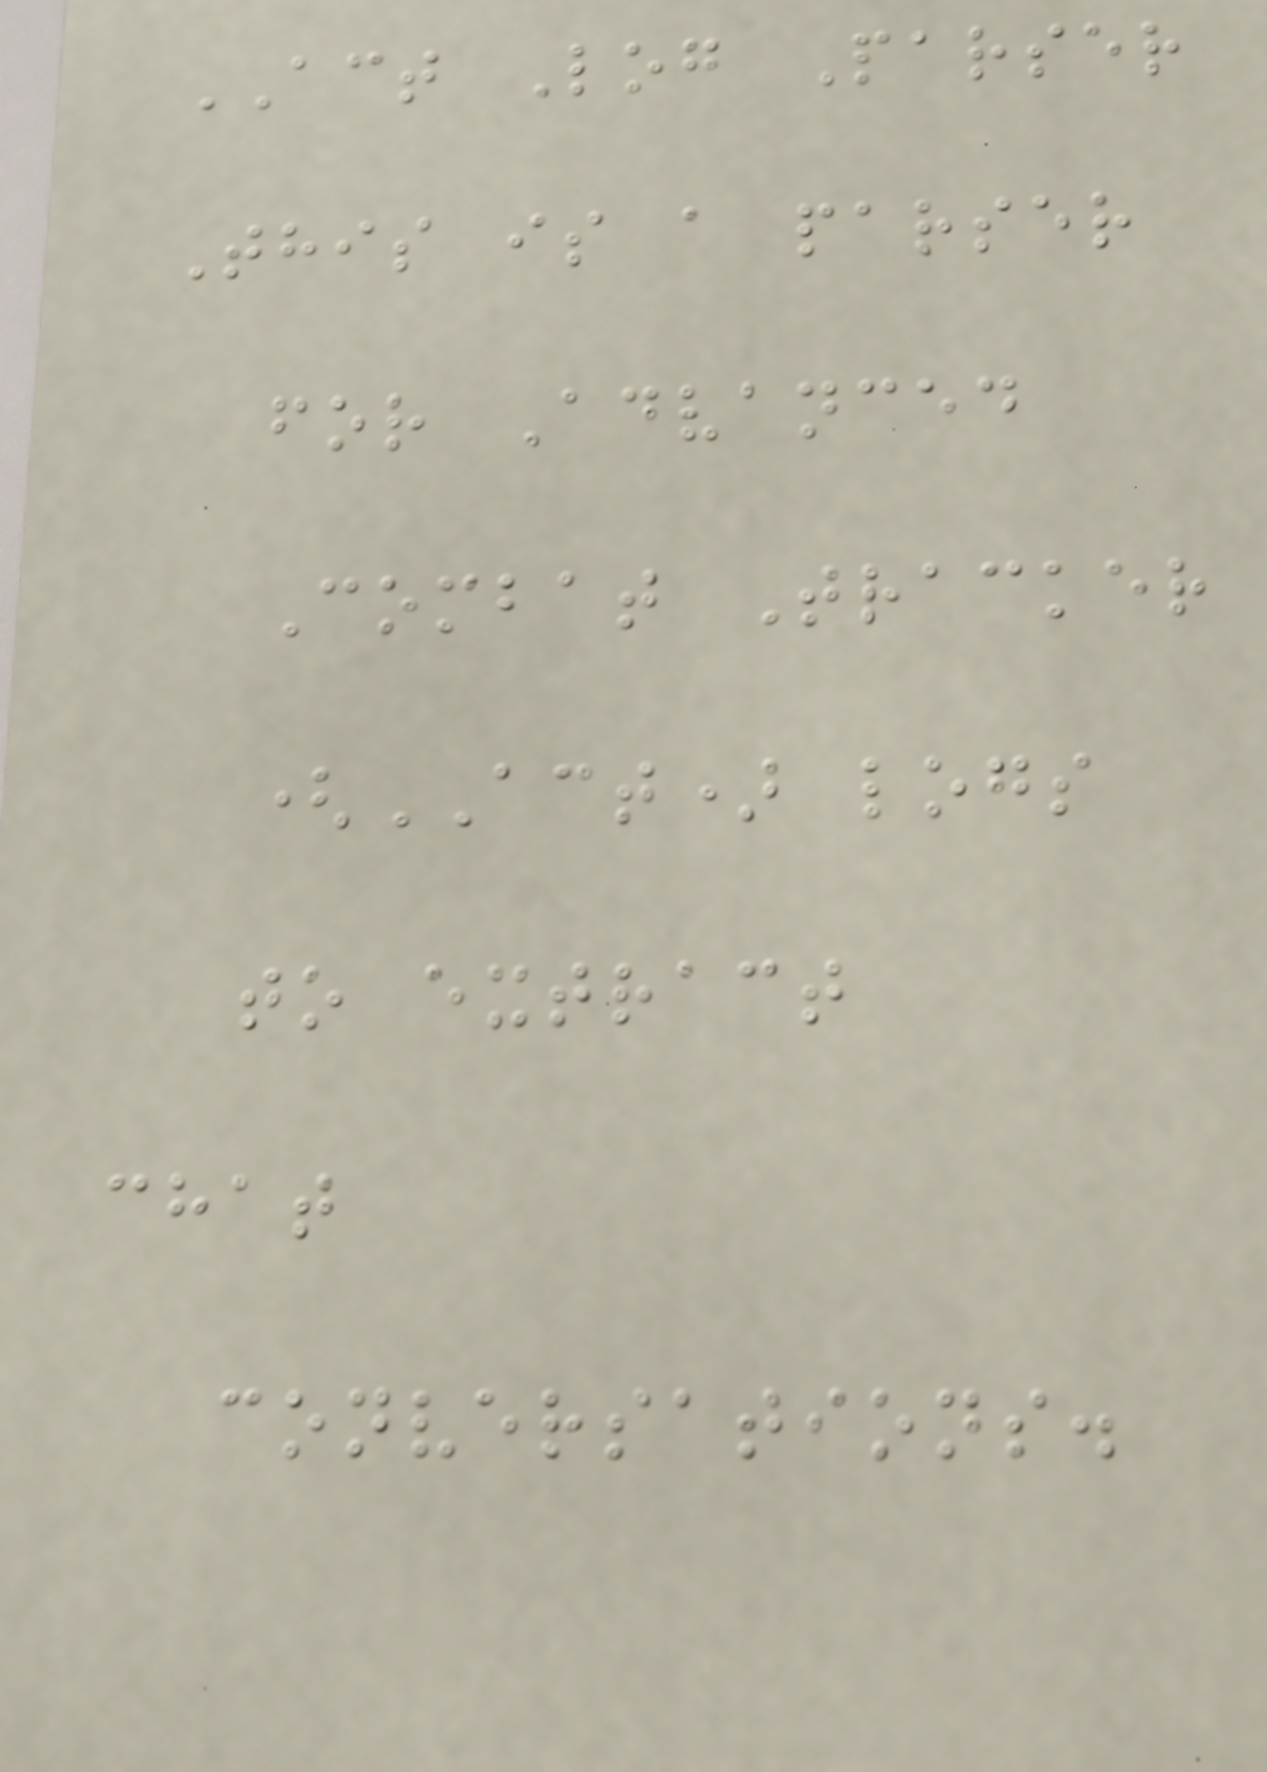ACT Log Parser
This is a parser
for Advanced
Combat Tracker
(ACT) logs
to extract
chat
conversations.
